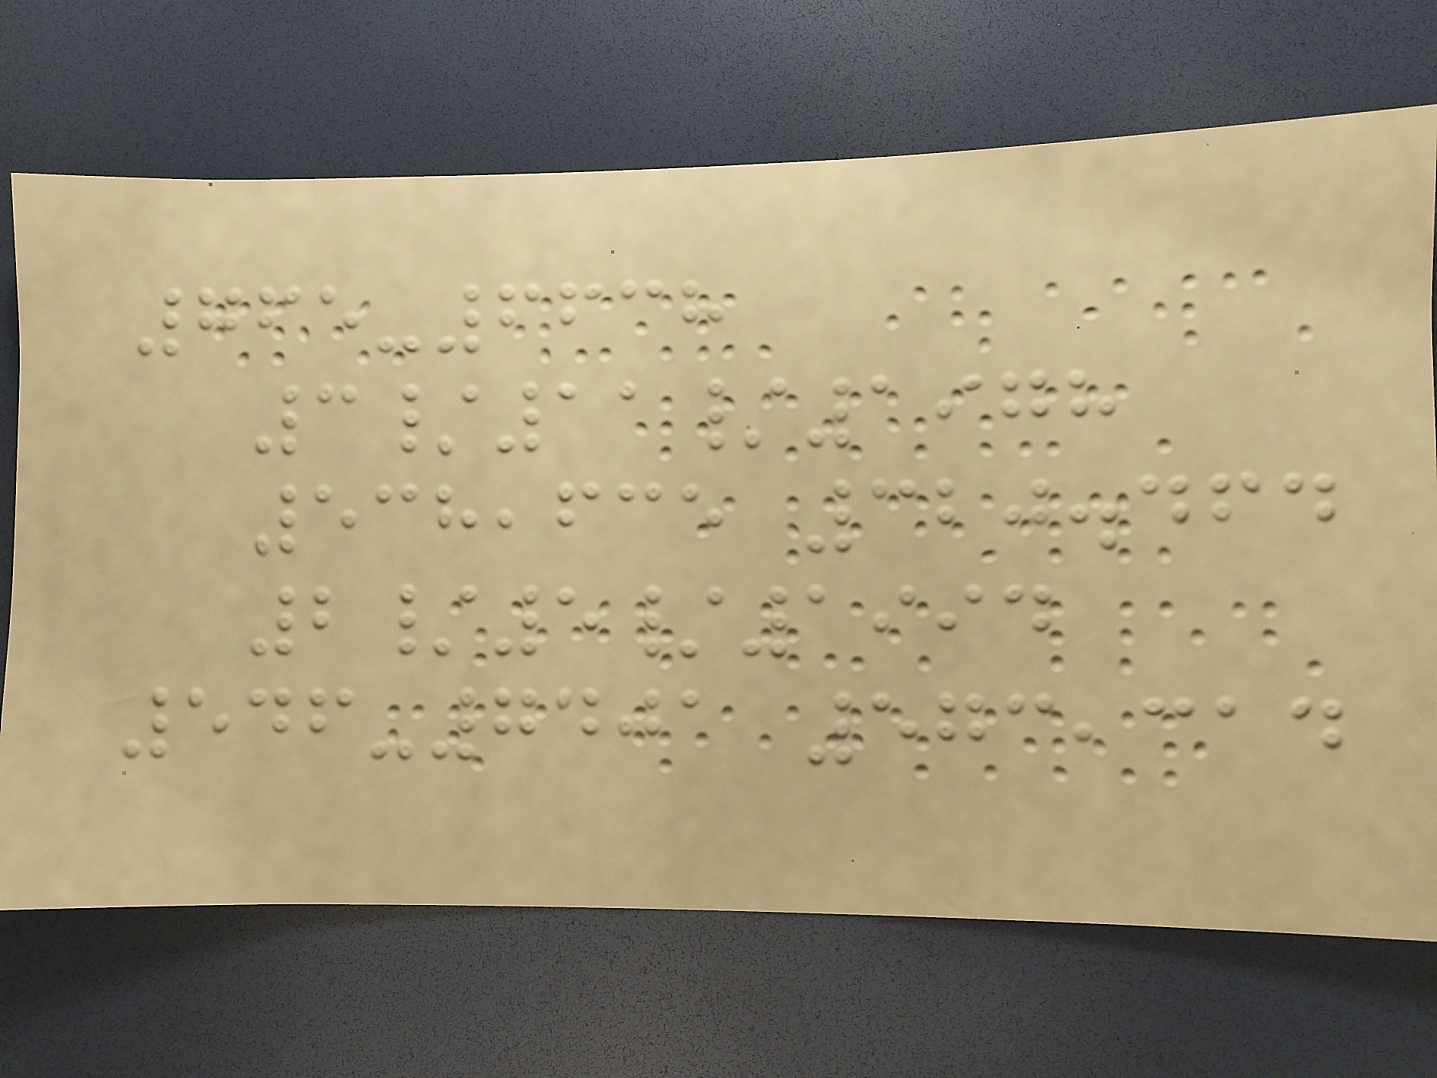765-6638
3/11/1978
538,635 320.464
2/5/1994
546-7401 573,314
